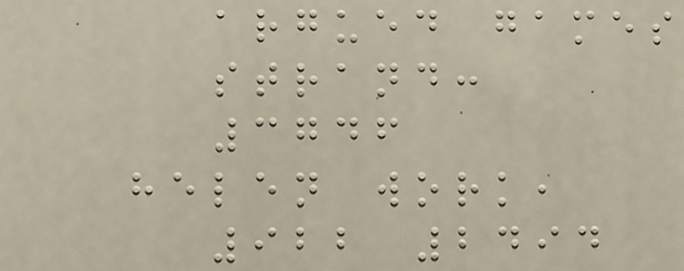argued games
strand:
3746
helen work,
922 2494
